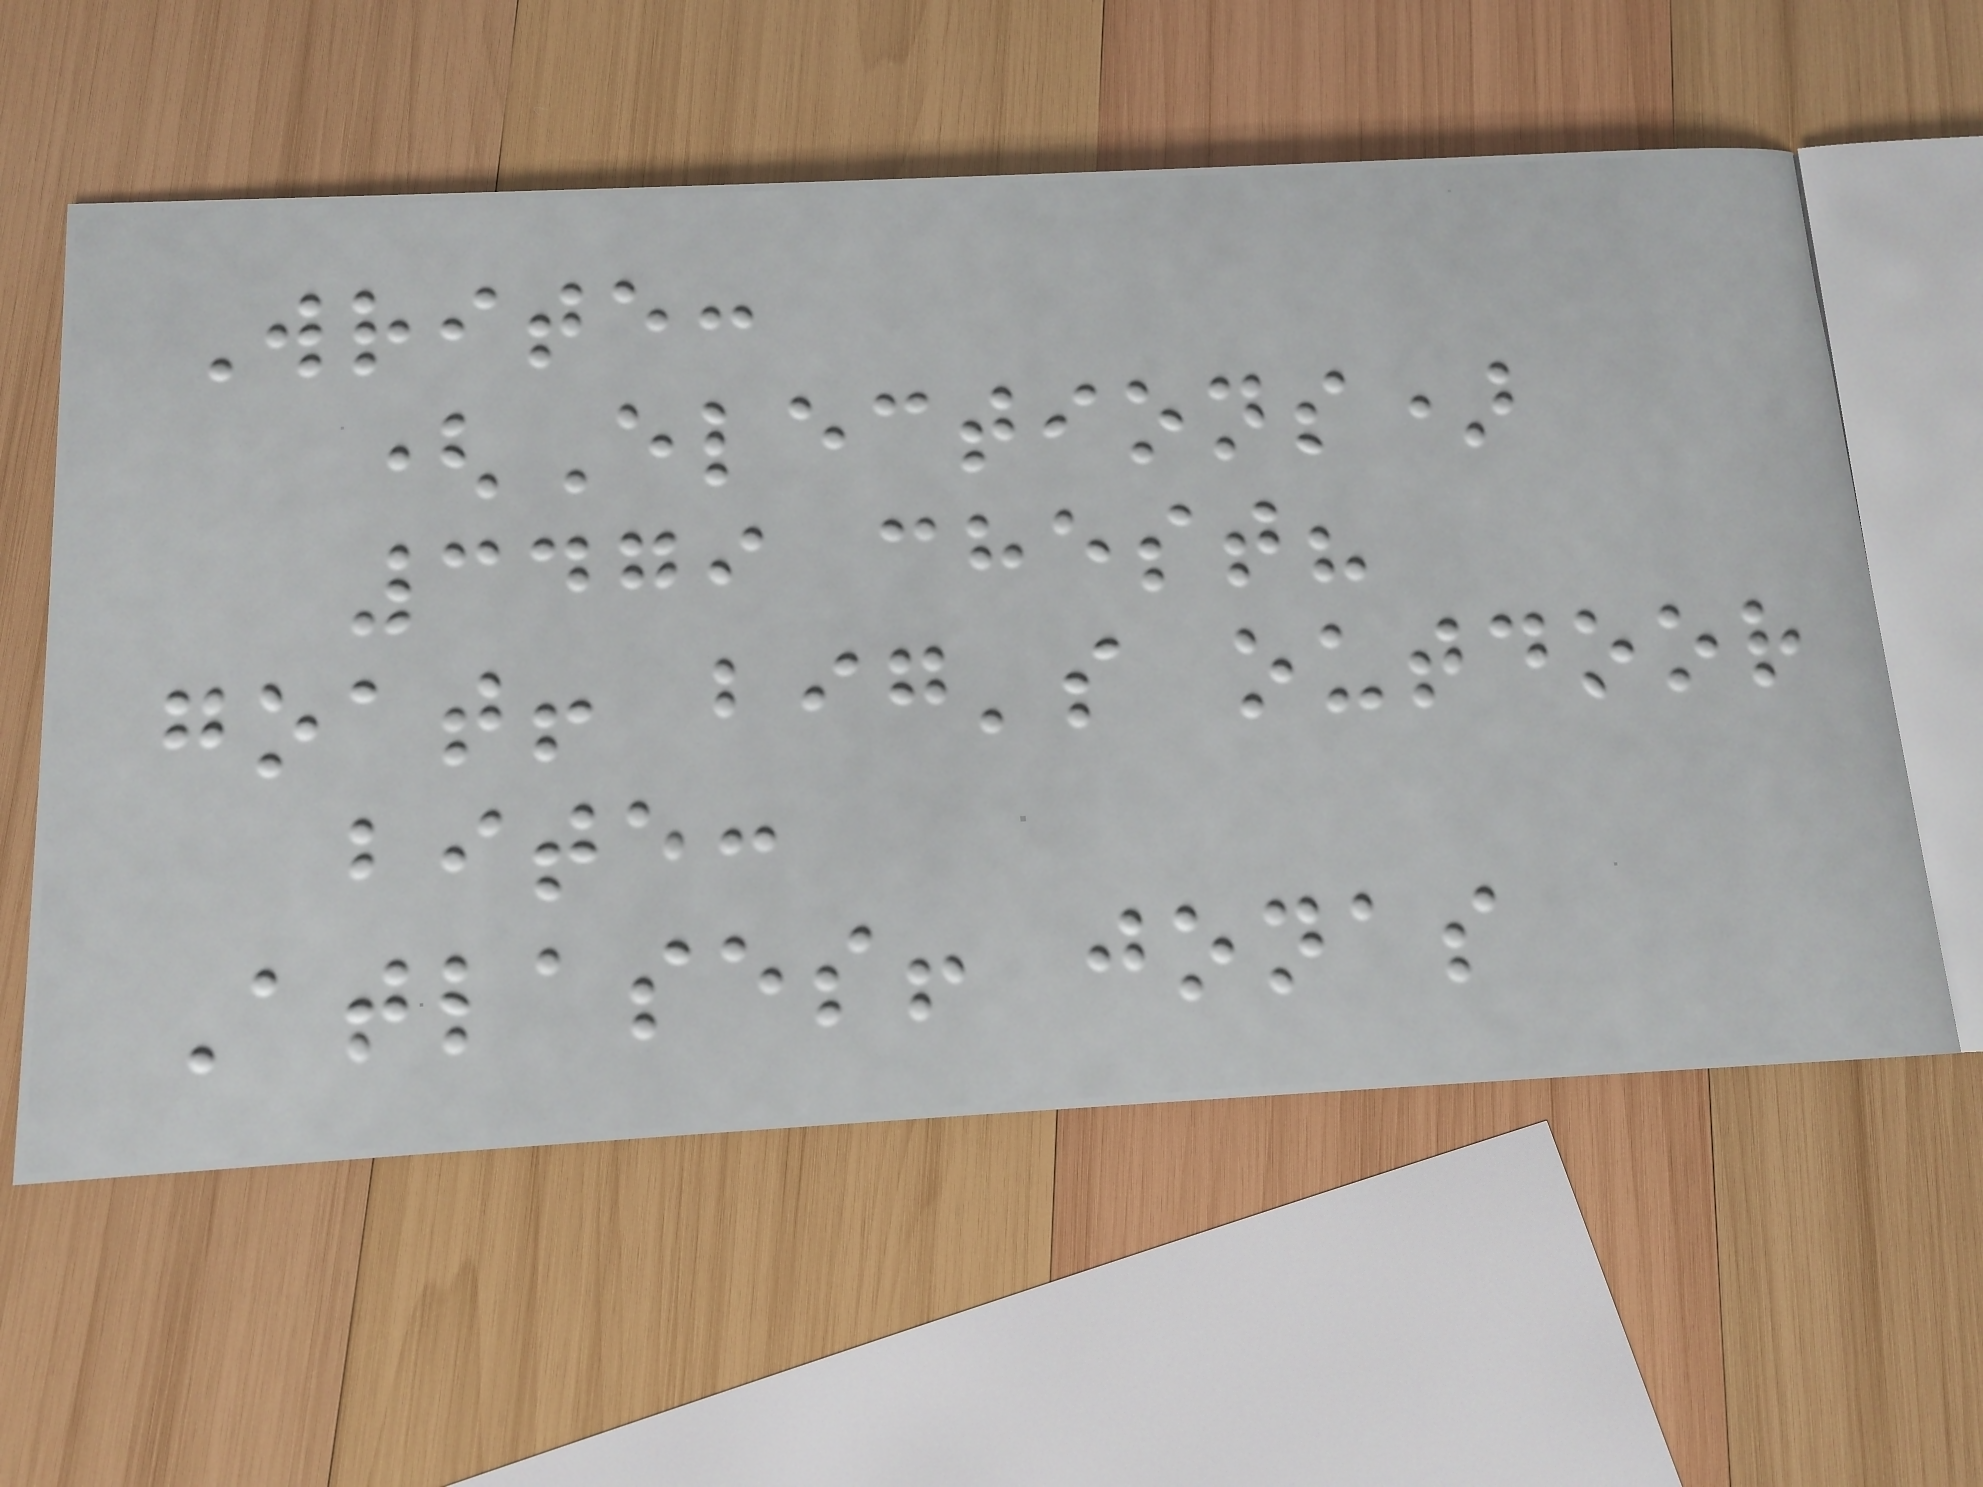Write:
(Elections)
3479 chest?
goat! big's outdoor
bite:
Atlases! jonas
